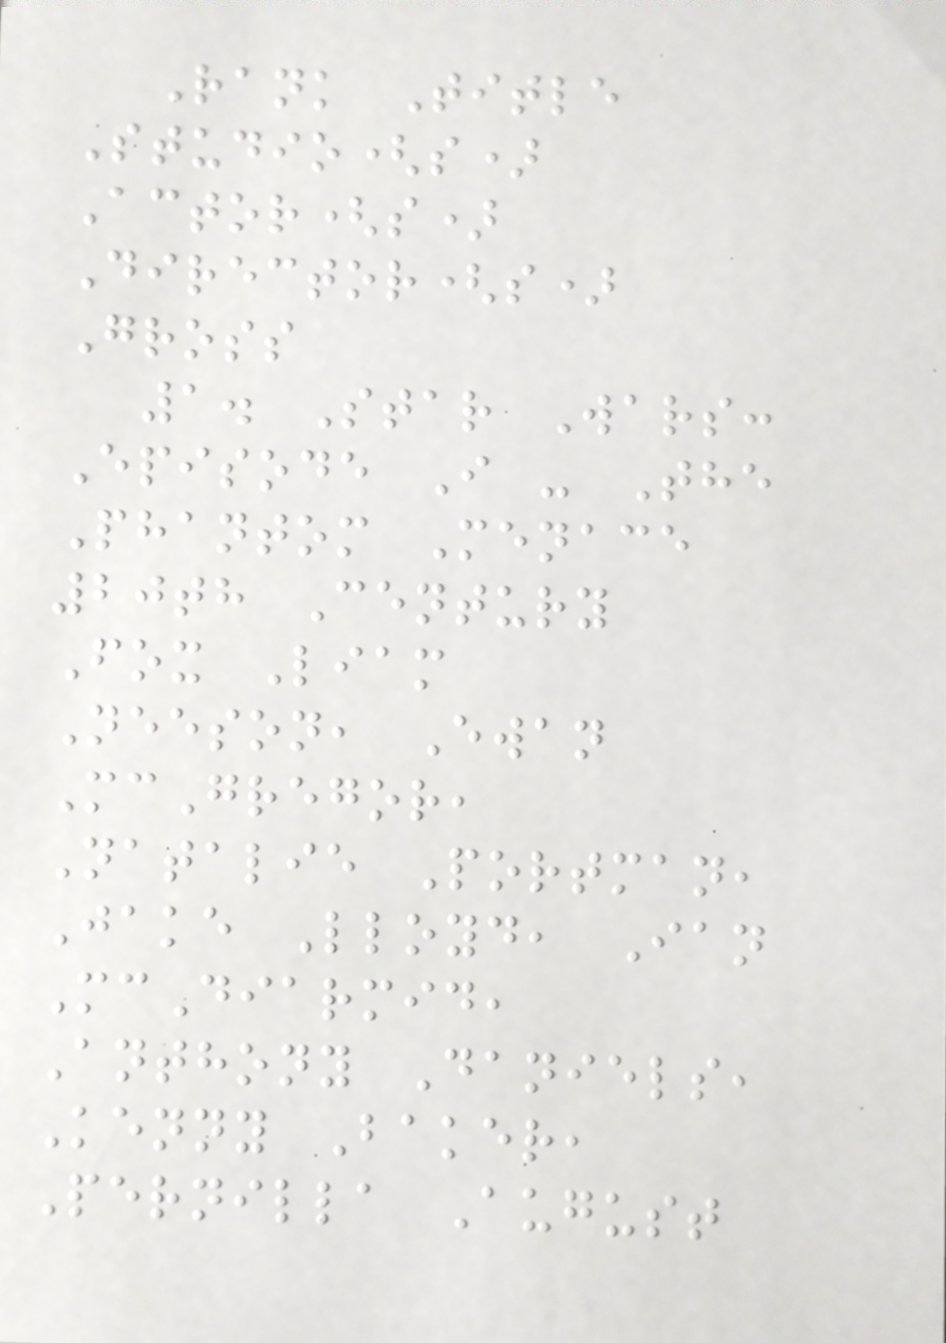Rank Title
Studio(s)
Actor(s)
Director(s)
Gross
1. Star Wars:
Episode I - The
Phantom Menace
20th Century
Fox Liam
Neeson, Ewan
McGregor,
Natalie Portman,
Jake Lloyd, Ian
McDiarmid,
Anthony Daniels,
Kenny Baker,
Pernilla August
